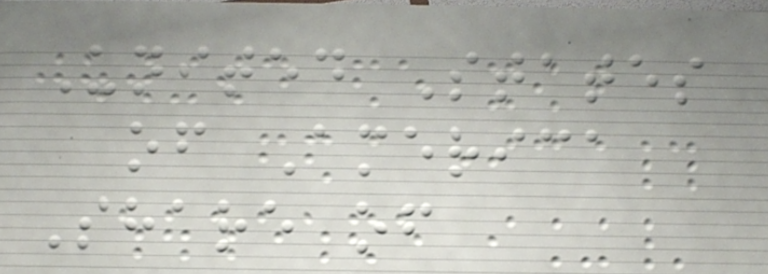United States
of America
Share of
